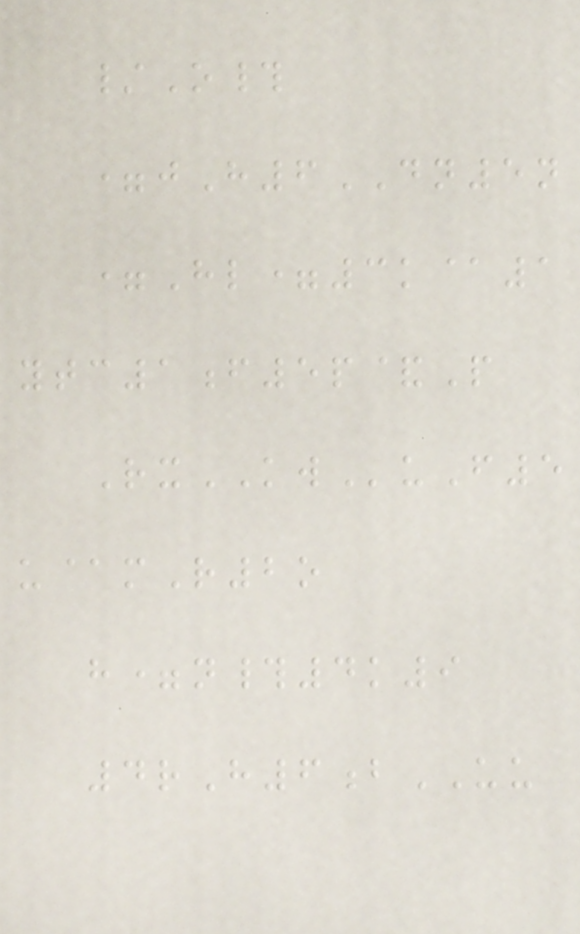/O#
=jH6DN5n
=Hl=3k@1
ytc1f5p&P
RxKWuF5
u@mR2o
h=n#4k9
4rH6bUU
